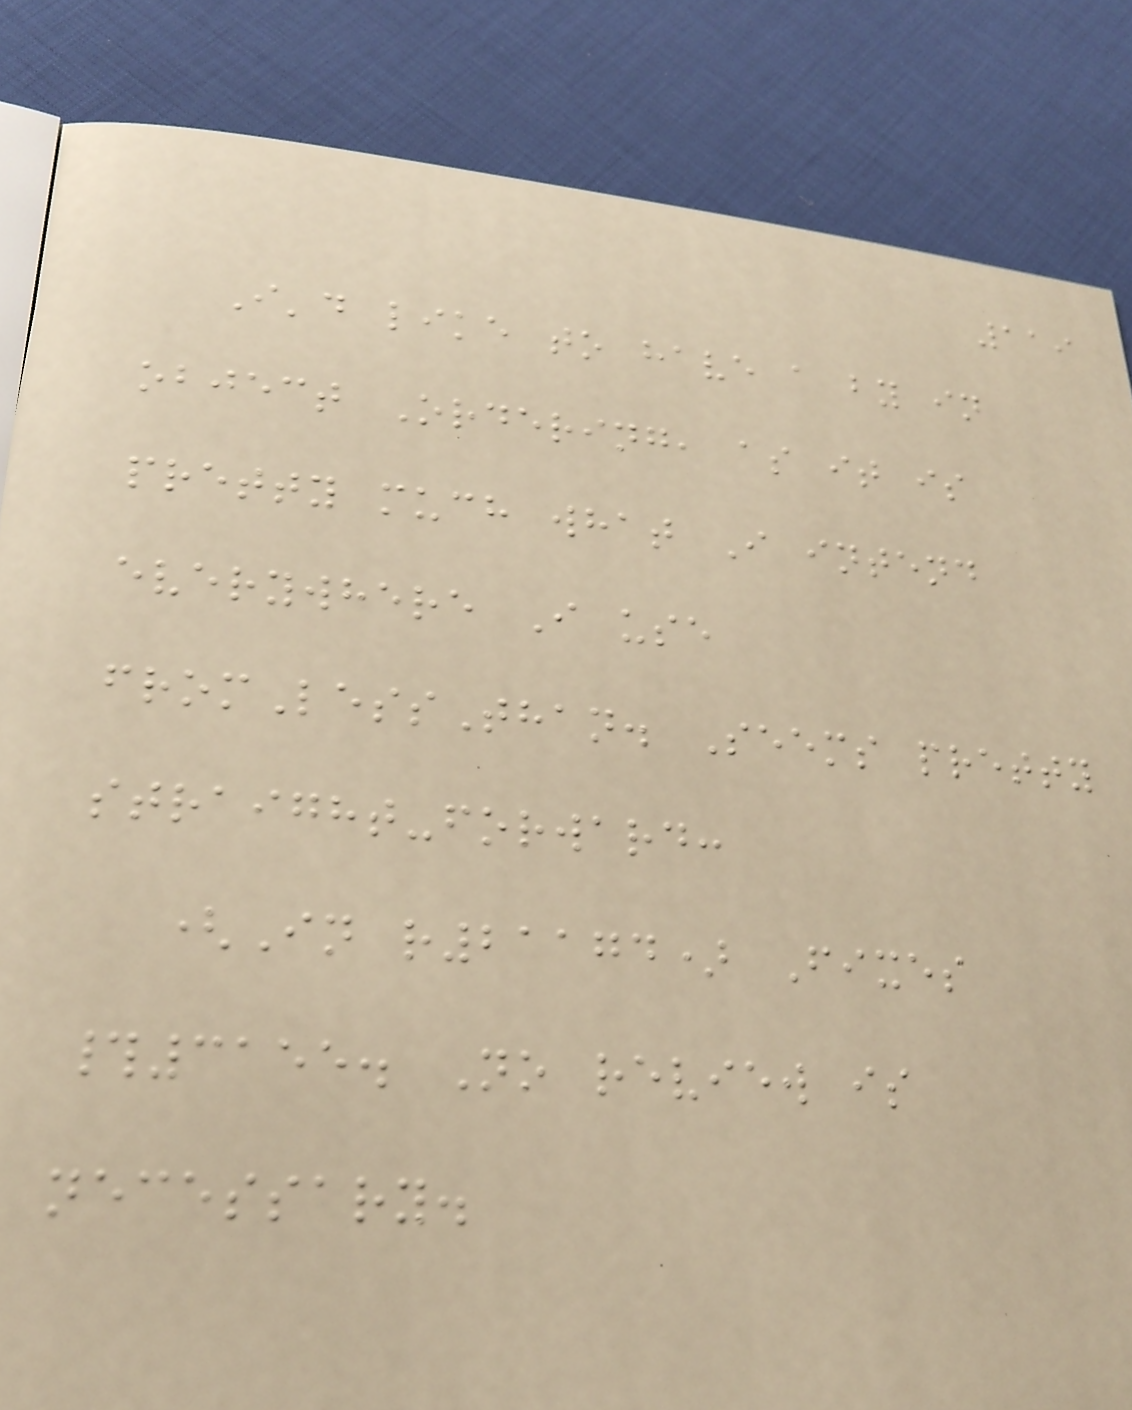119
I'd like to have a by in
object Ordering, as it is
pretty much what I intend
everywhere I use
fromLessThan. Seems pretty
straight-forward:
(In r21174) Fixes
#3155. No review is
necessary.
